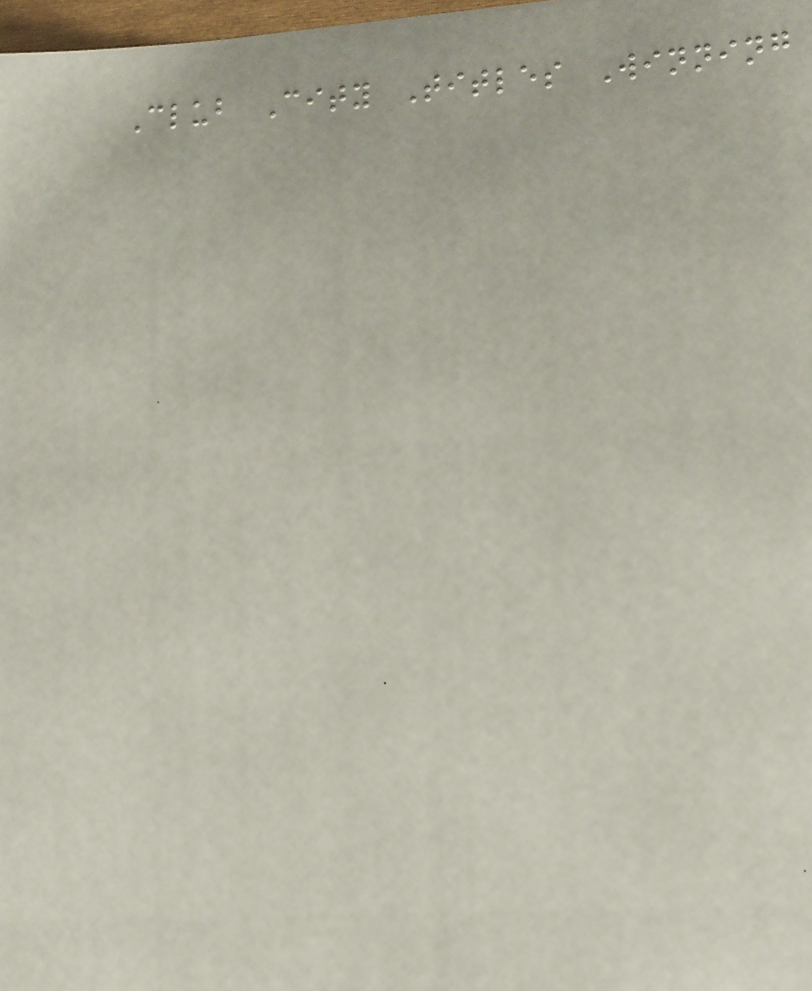Club City Titles Winning
